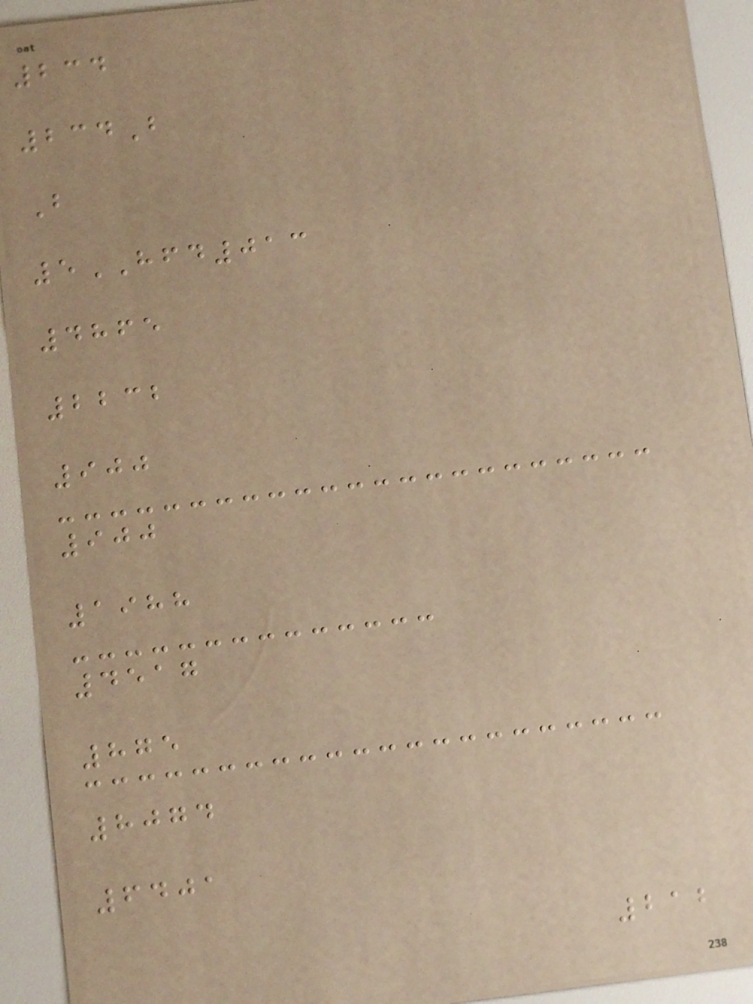234
234B
B
5HFD013
4865
2232
900
900
1988
4517
875
8074
6401
212
